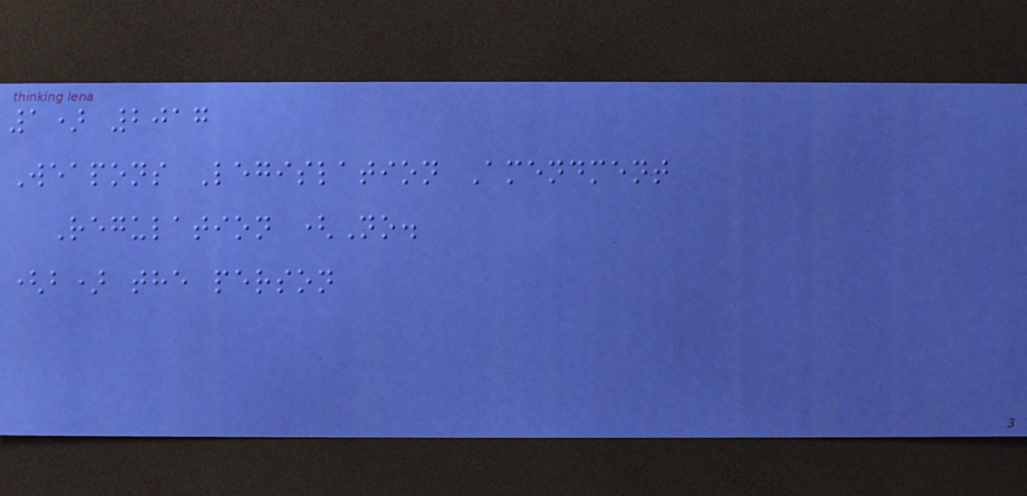1) 2017
Weapons Legislation Amendment
Regulation (No.
(b) the person
